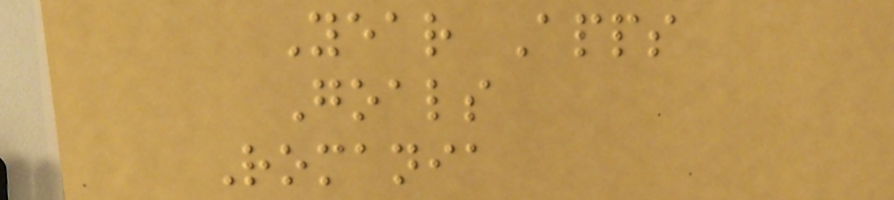Year Apps
Goals
Romania
